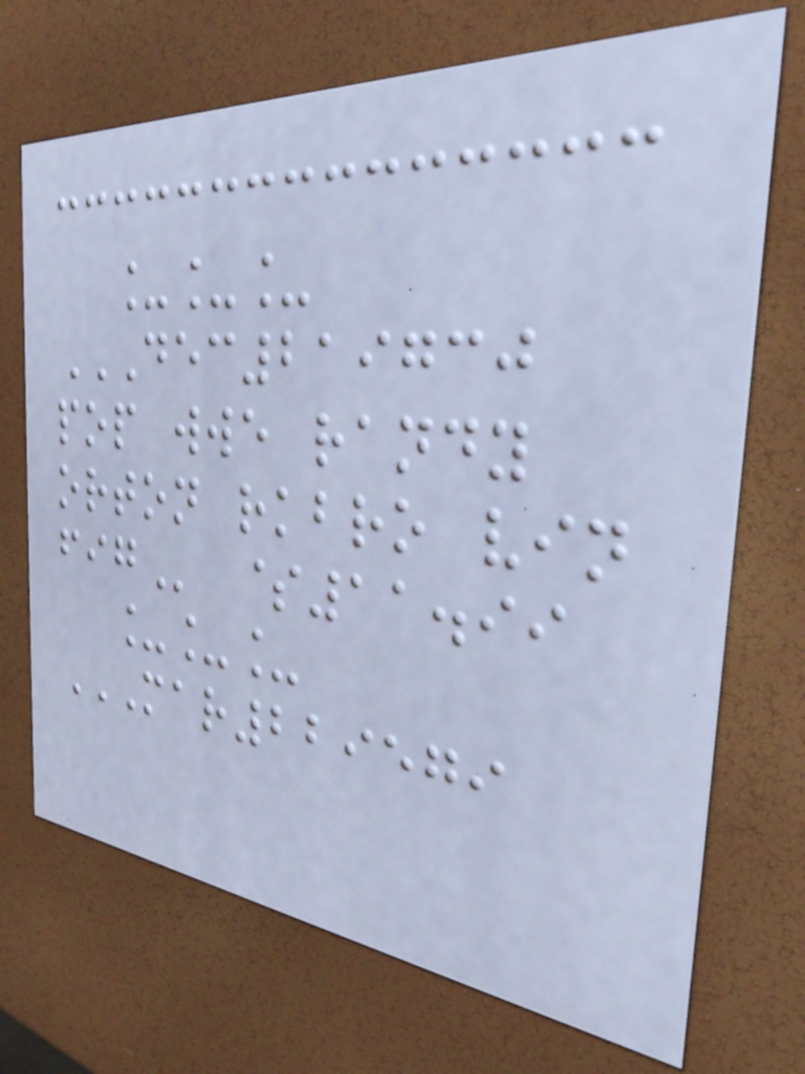___
DEC219730
POP WWE RANDY
ORTON RKBRO VIN
FIG $11.99
___
MAR229579
